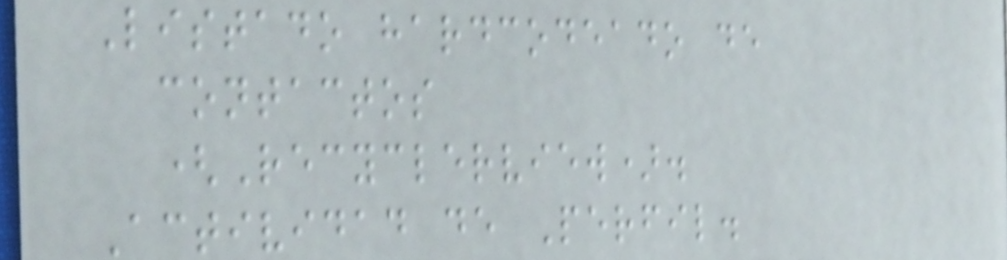Listado hardcodeado de
contactos
(Recyclerview).
Actividad de Perfil.
